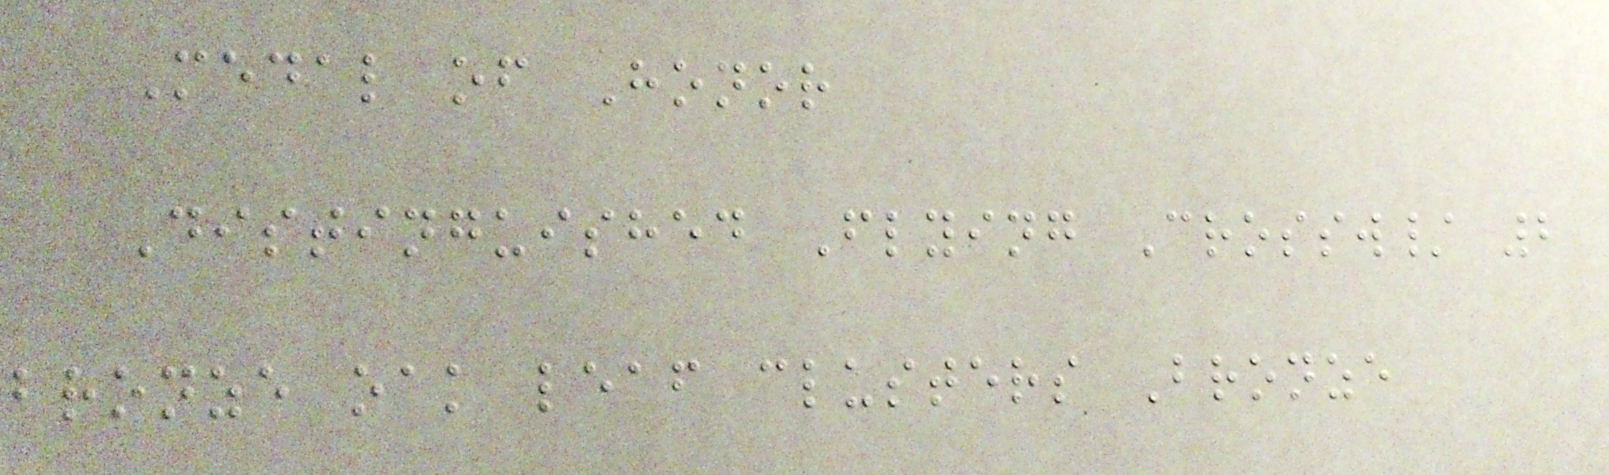Medal of Honor
Distinguished Flying Crossw/ 2
bronze oak leaf clusters Bronze
